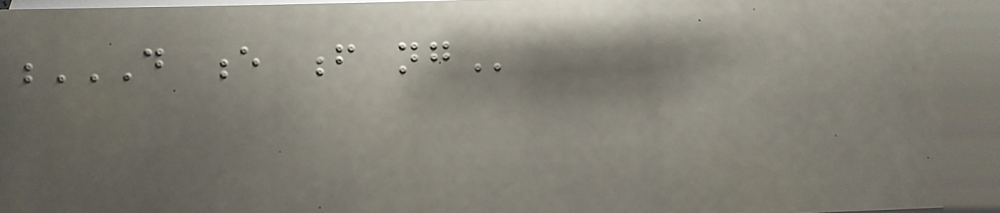D E F NG
